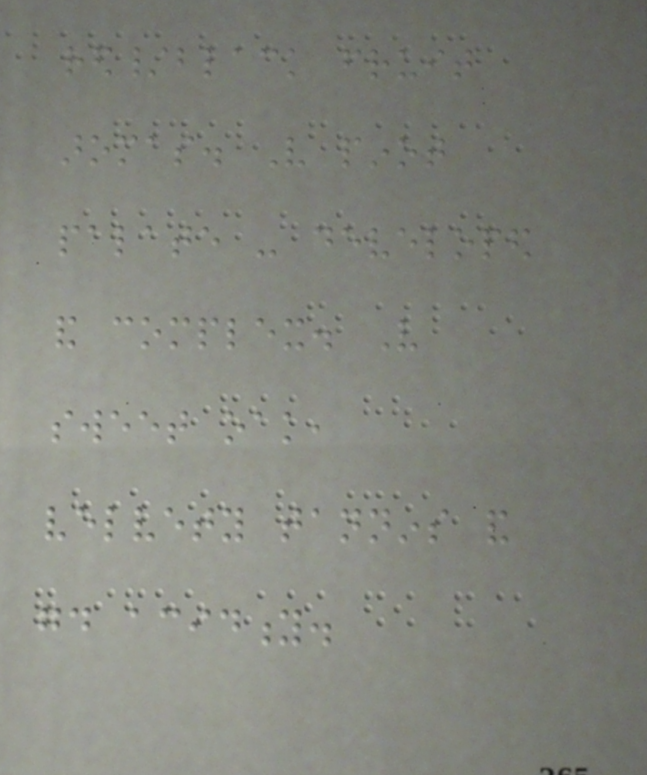red/black fruit
aromas. Very pinot
palate - developed
and complex. Very
sweet oak,
velvety tannins and
good acidity.
